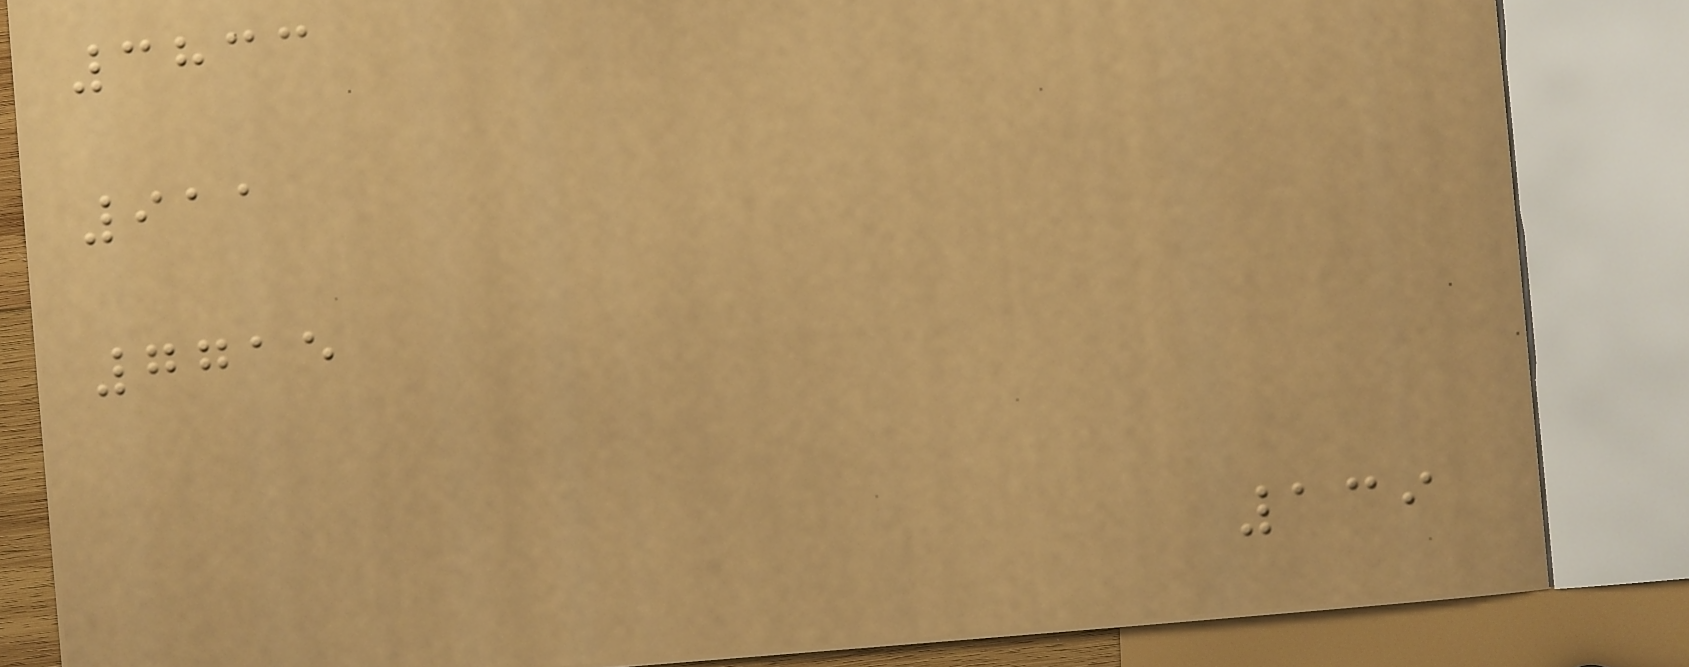3833
911
7715
139
